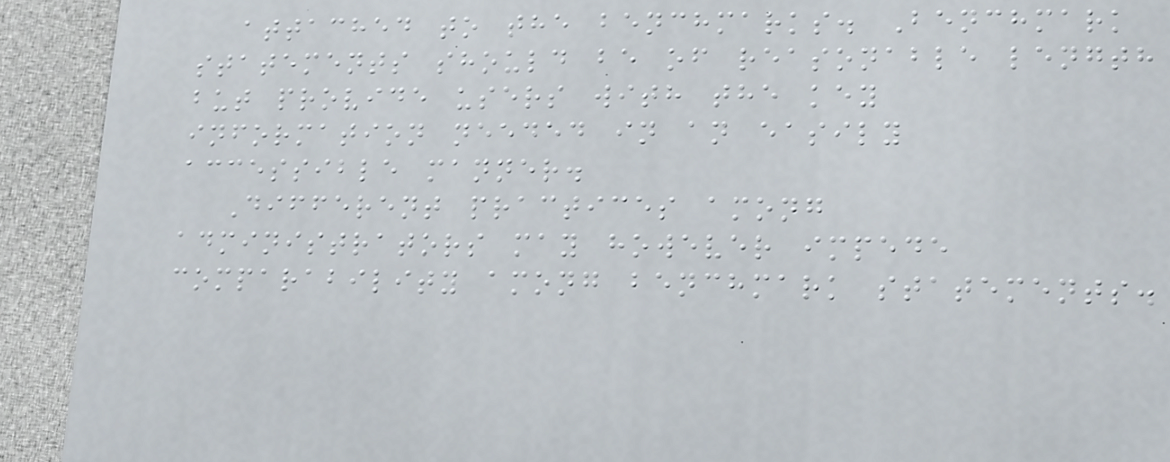attached to the benchmarks. Benchmark
statements should be of reasonable length
but provide users with the key
information needed in an easily
accessible manner.
Different practices among
administrators may however impede
comparability among benchmark statements.
